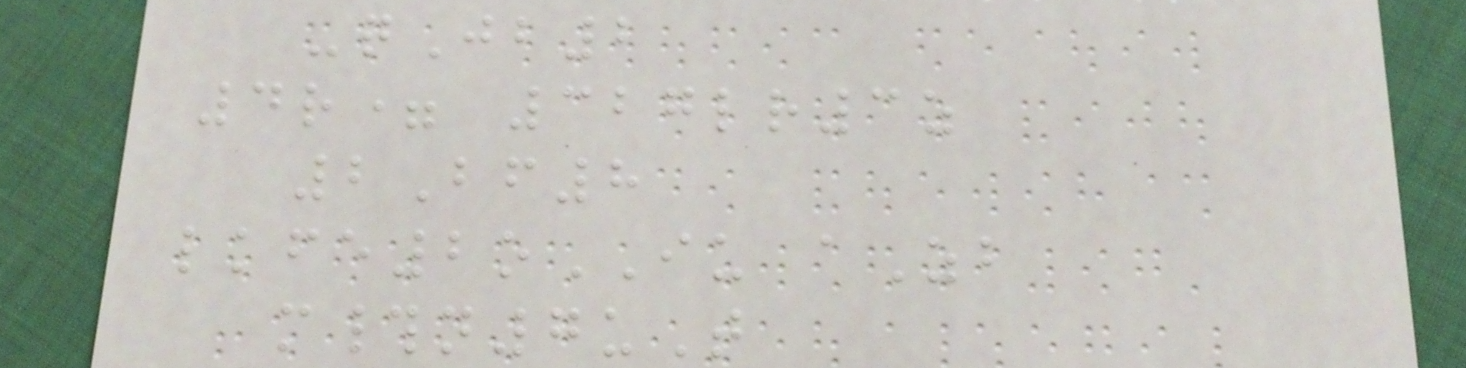-qJb2
4r= 327lr3z
2Bf8
lkfe2oIU aZb
m#n7uT
